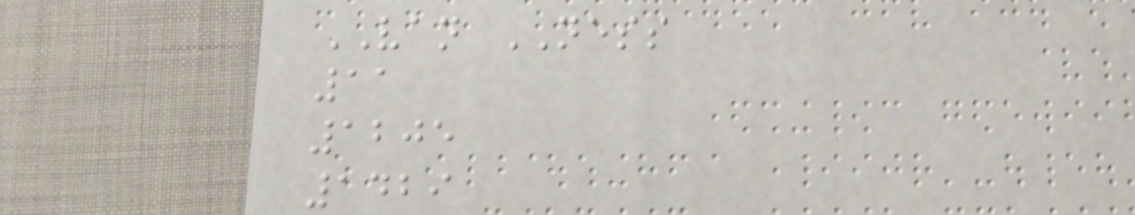VAN NESS
11
1205
1429
